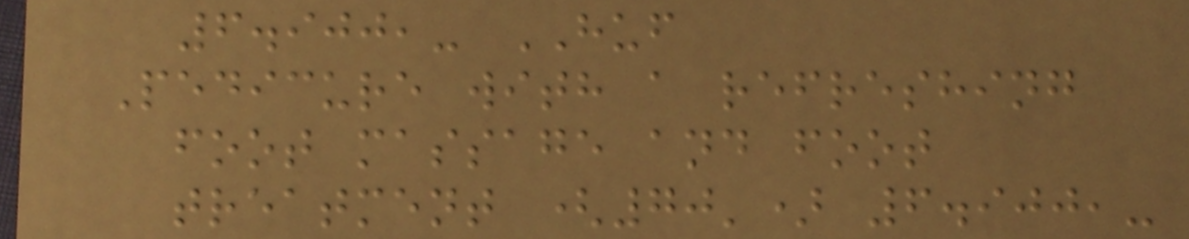6.900,- HUF
Pedicure with a refreshing
foot massage and foot
treatment (70') 6.900,-
